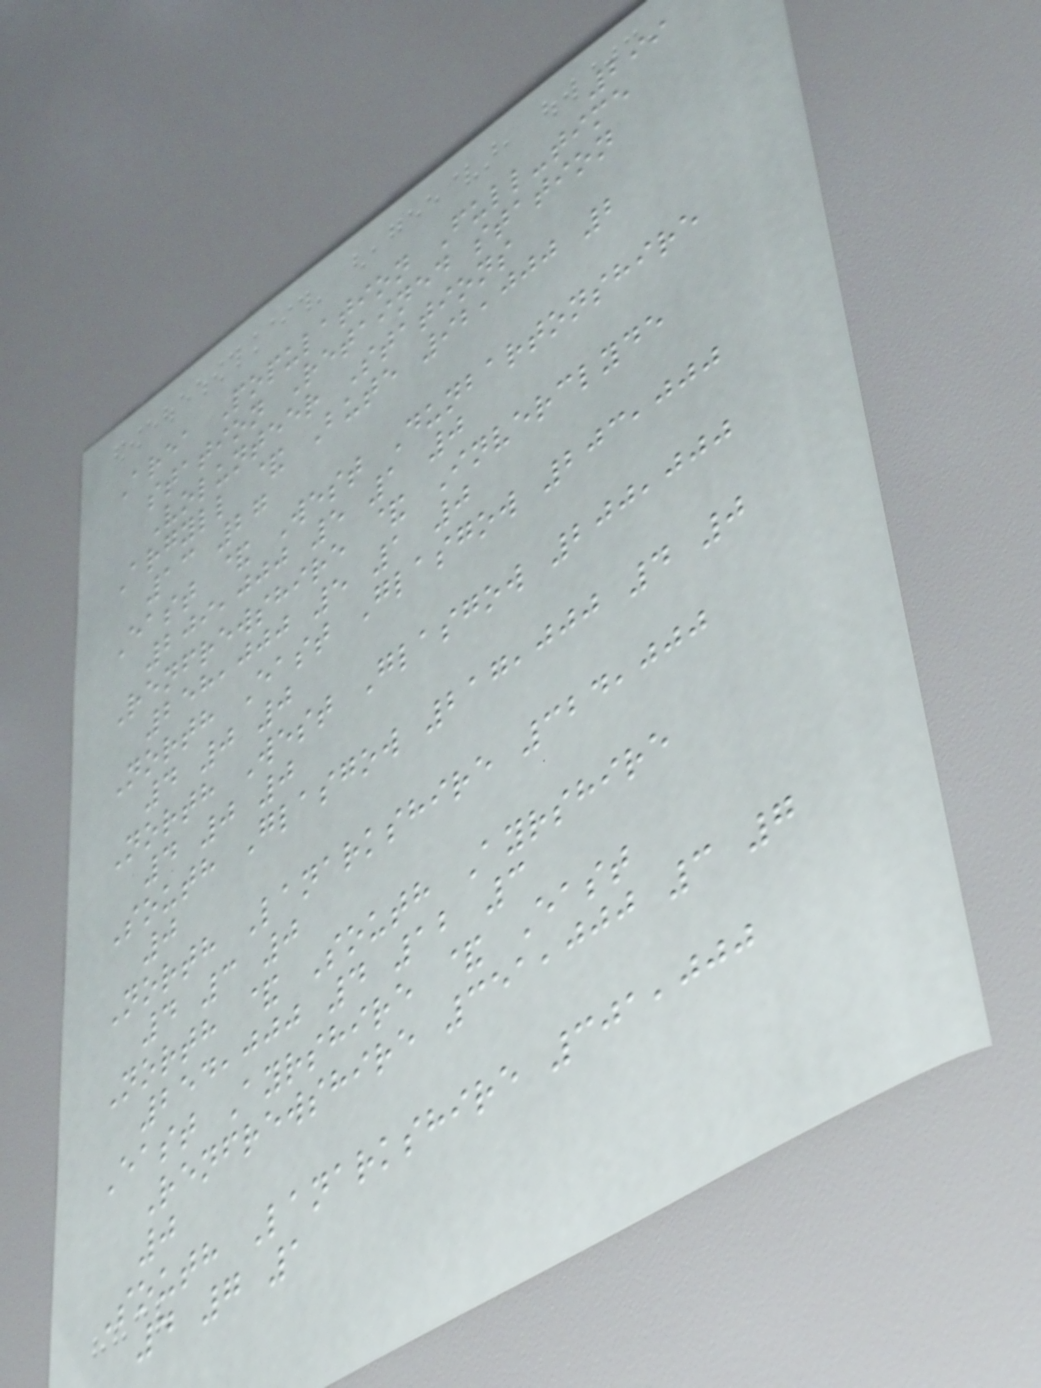299
Area Population Full-time
station Retained station
Volunteer Stations
Argyll & Bute 92,000 2
13 27
East & West Dunbartonshire
209,000 5 1 0
Renfrewshire & Inverclyde
258,000 5 1 0
North East Glasgow 203,000
4 0 0
North West Glasgow 200,000
4 0 0
South Glasgow 217,000 4 0
0
North Lanarkshire 324,000
4 3 0
North & South Ayrshire
254,000 4 12 3
East Ayrshire & East
Renfrewshire 351,000 3 7
0
South Lanarkshire 301,000
4 7 1
